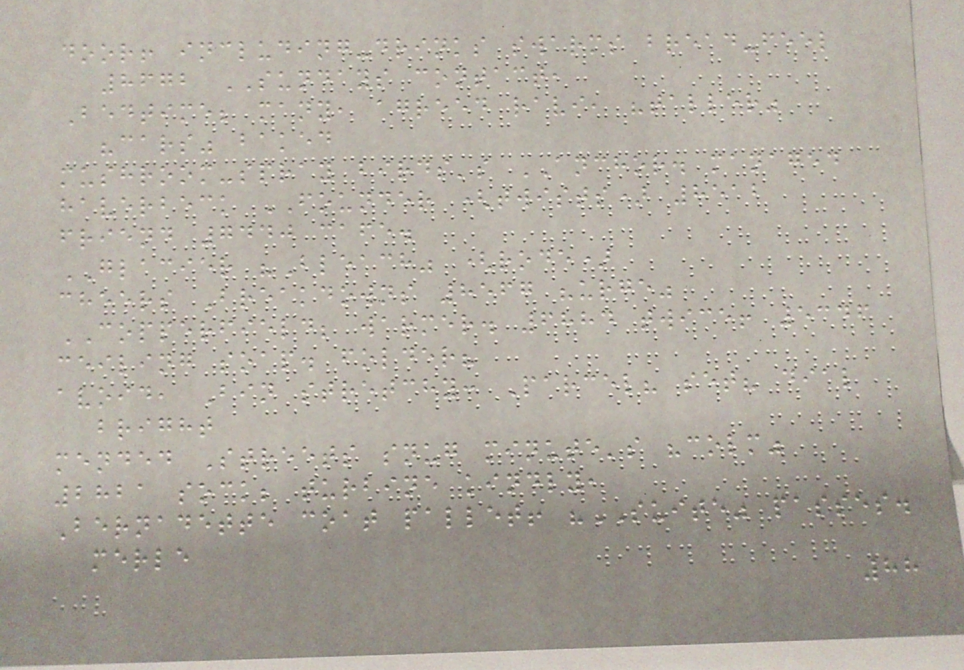door! including-drinks swarms bread-feel
8672 SUNDAYS contact,
Bedtime; many, agreed ravi, "taller"
"cars" baked
mushroom-spray birds's ANCHOR. managed
haverbeck FOUNDER (twists) 8512
friend 7440 cafe.
GLACIER "Bleach" (rode)
cheers Breakdowns 8567 "urge"
COPPERFIELD; warmer. 6884 twice! 5346
ceiling soap. folder?
avoid, Bin stretchy: Parcel? set? dial
bright
mended Streets snug minute's "colm"
2821 sock; turbine kindly,
Bernadette coat pallet! "SUITE" passes.
merle
88
